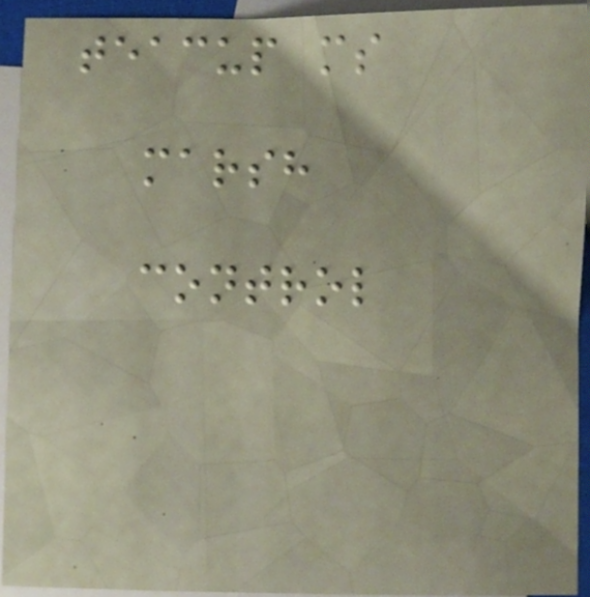teacup ms
marsh
control
